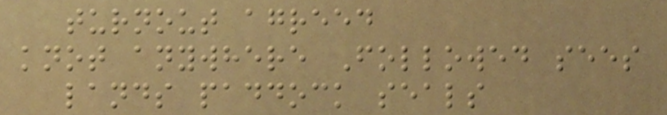turnout agreed
knot anywhere Followed sees
lands paddock seals
